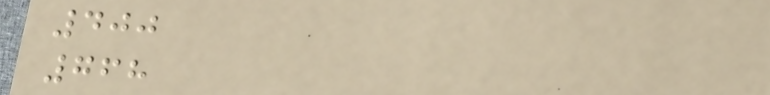400
768
